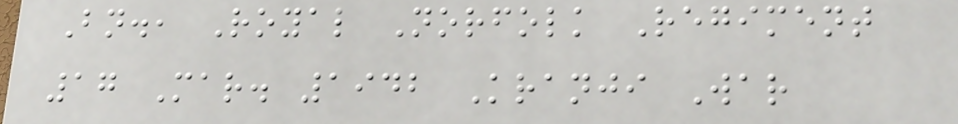Bn., Royal Norfolk Regiment
17 Mar. 1942 Kranji War
